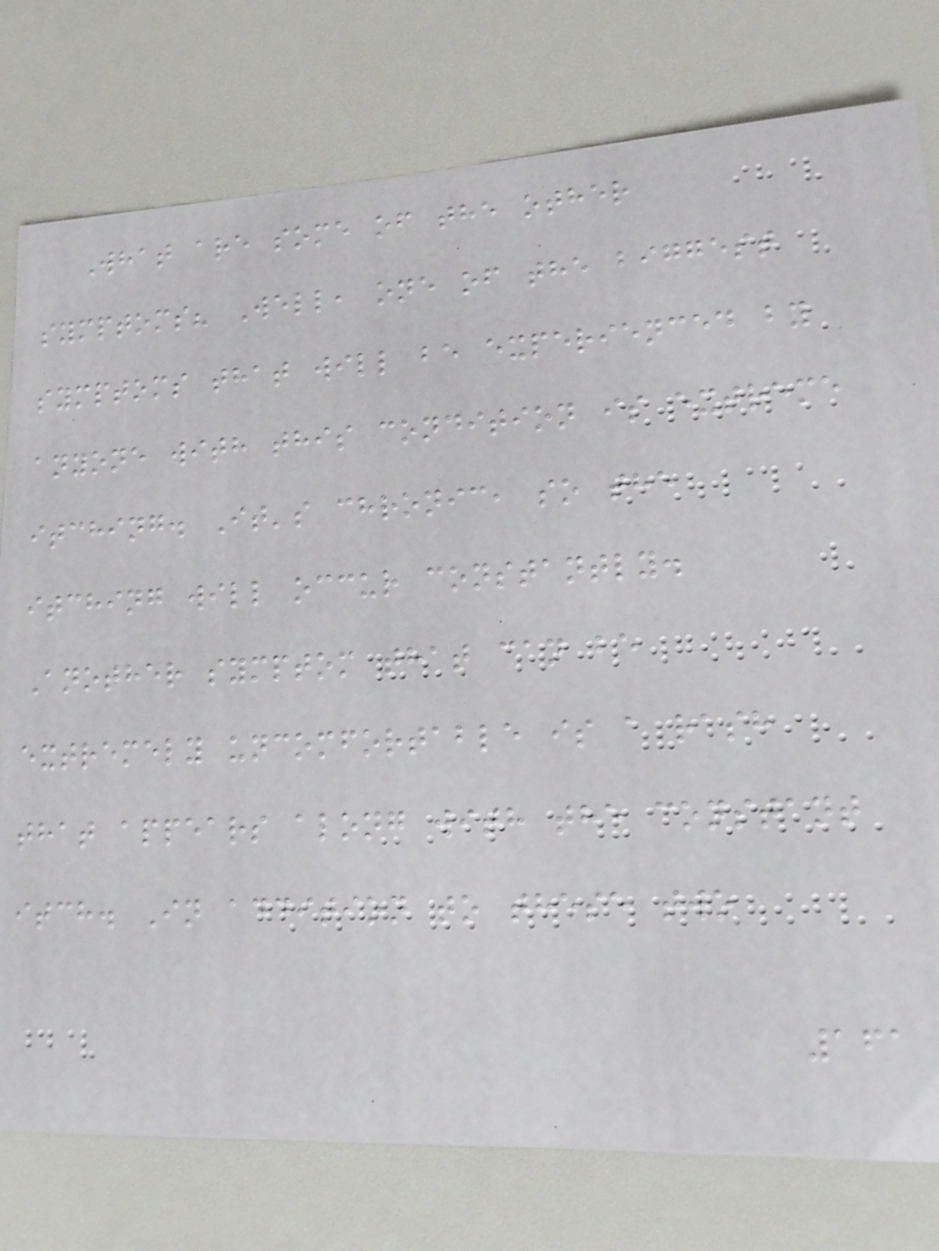What are some of the other
symptoms? Well, one of the biggest
symptoms that will be experienced by
anyone with this condition is extreme
itching. It's chronic, so the
itching will occur constantly.
Another symptom that can be
extremely uncomfortable is a rash
that appears along with the constant
itch. In addition to these two
161
